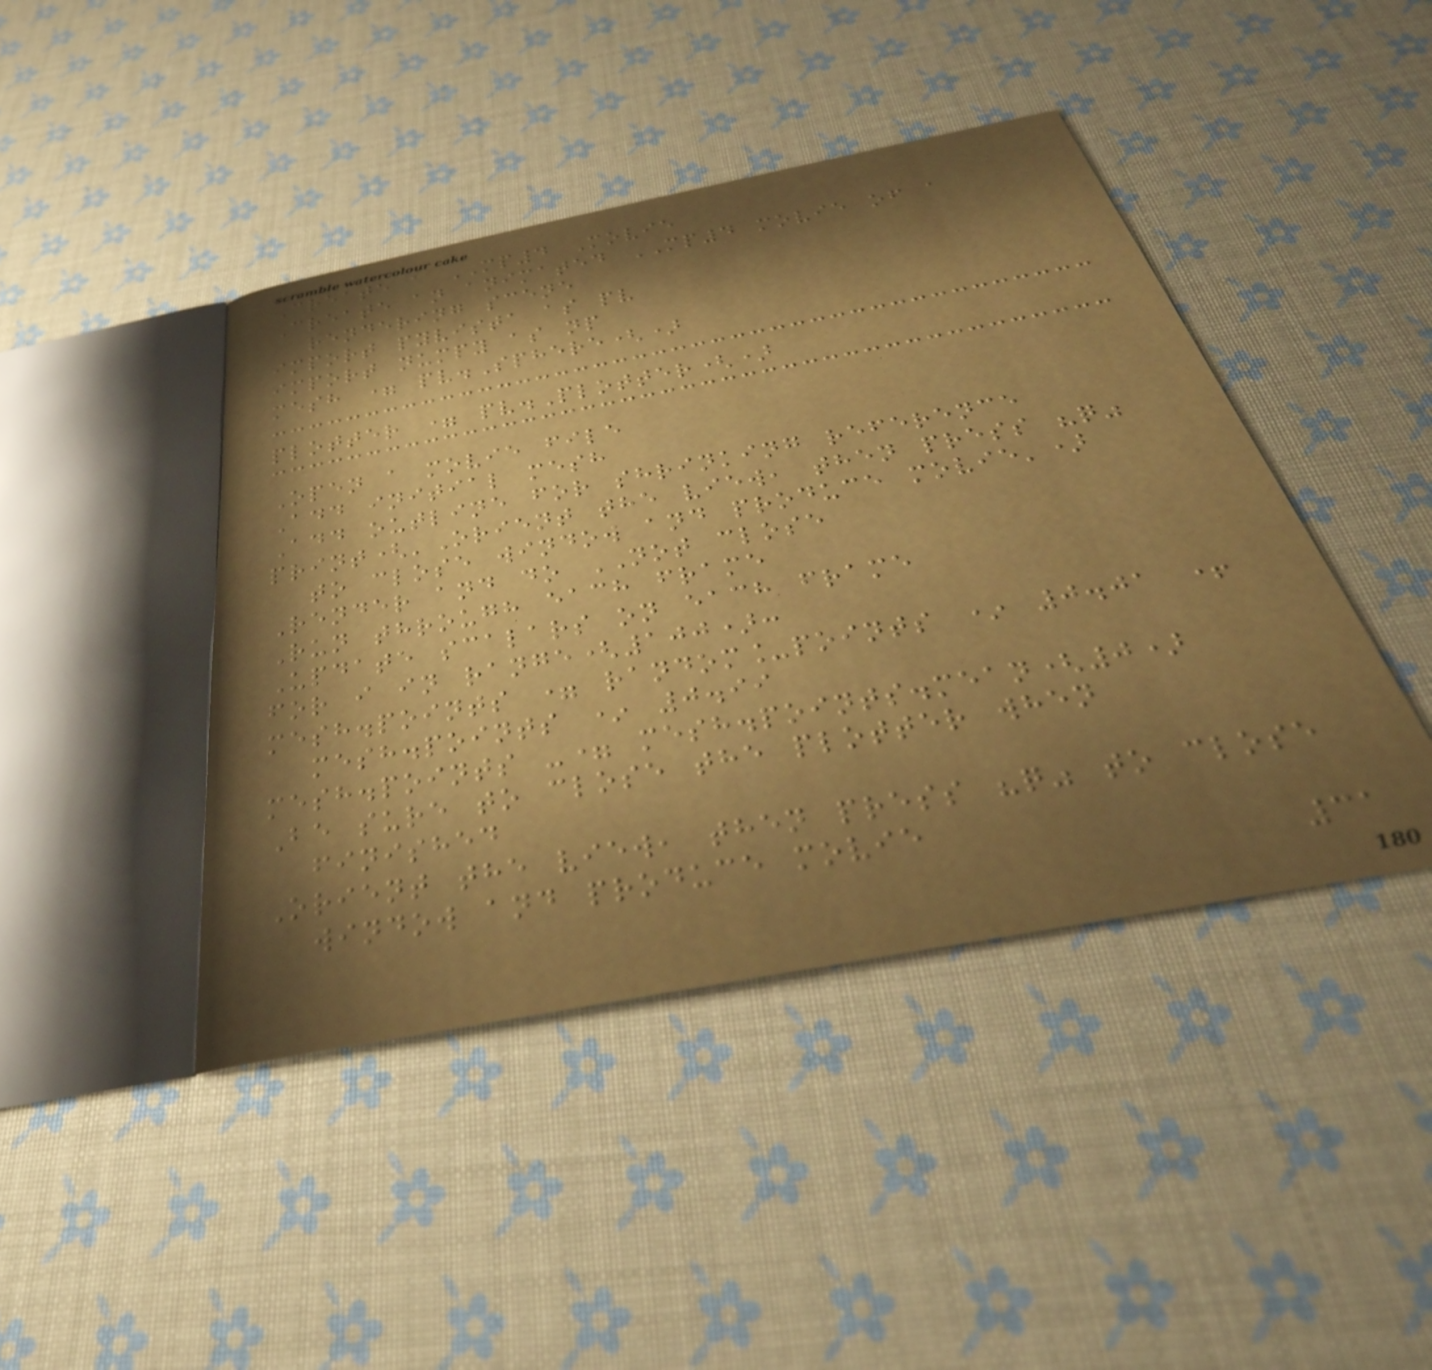Create a MP4 Movie
Create an animated MP4 movie of a
rendering scene
import pyvista as pv
import numpy as np
mesh = pv.Sphere()
plotter = pv.Plotter()
Open a movie file
Add initial mesh
Add outline for shrinking reference
print('Orient the view, then press "q"
to close window and produce movie')
Render and do NOT close
Run through each frame
Update scalars on each frame
for i in range(100):
mesh.points = random_points * 0.01 +
mesh.points * 0.99
mesh.points -= mesh.points.mean(0)
Be sure to close the plotter when
finished
Orient the view, then press "q" to close
window and produce movie
31
